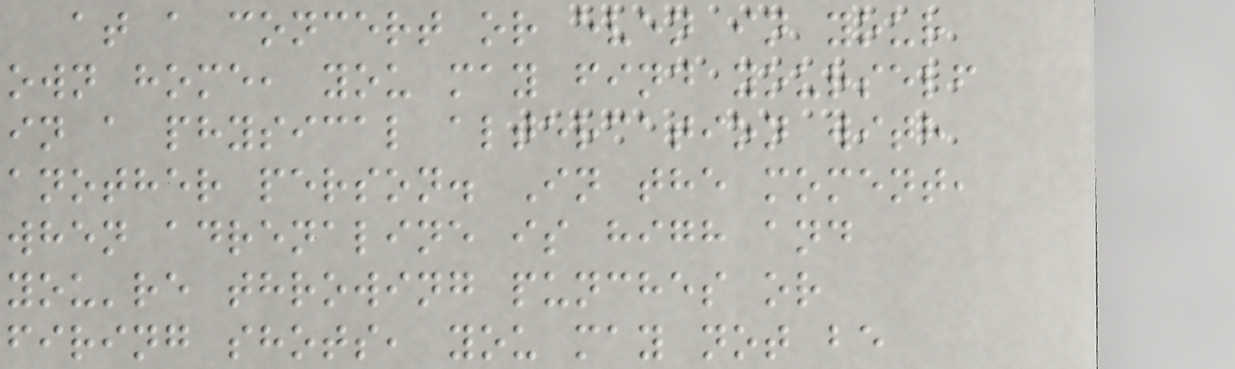at a concert or even in your
own home, you may find yourself
in a physical altercation with
another person. In the moment,
when adrenaline is high and
you're throwing punches or
firing shots, you may not be
